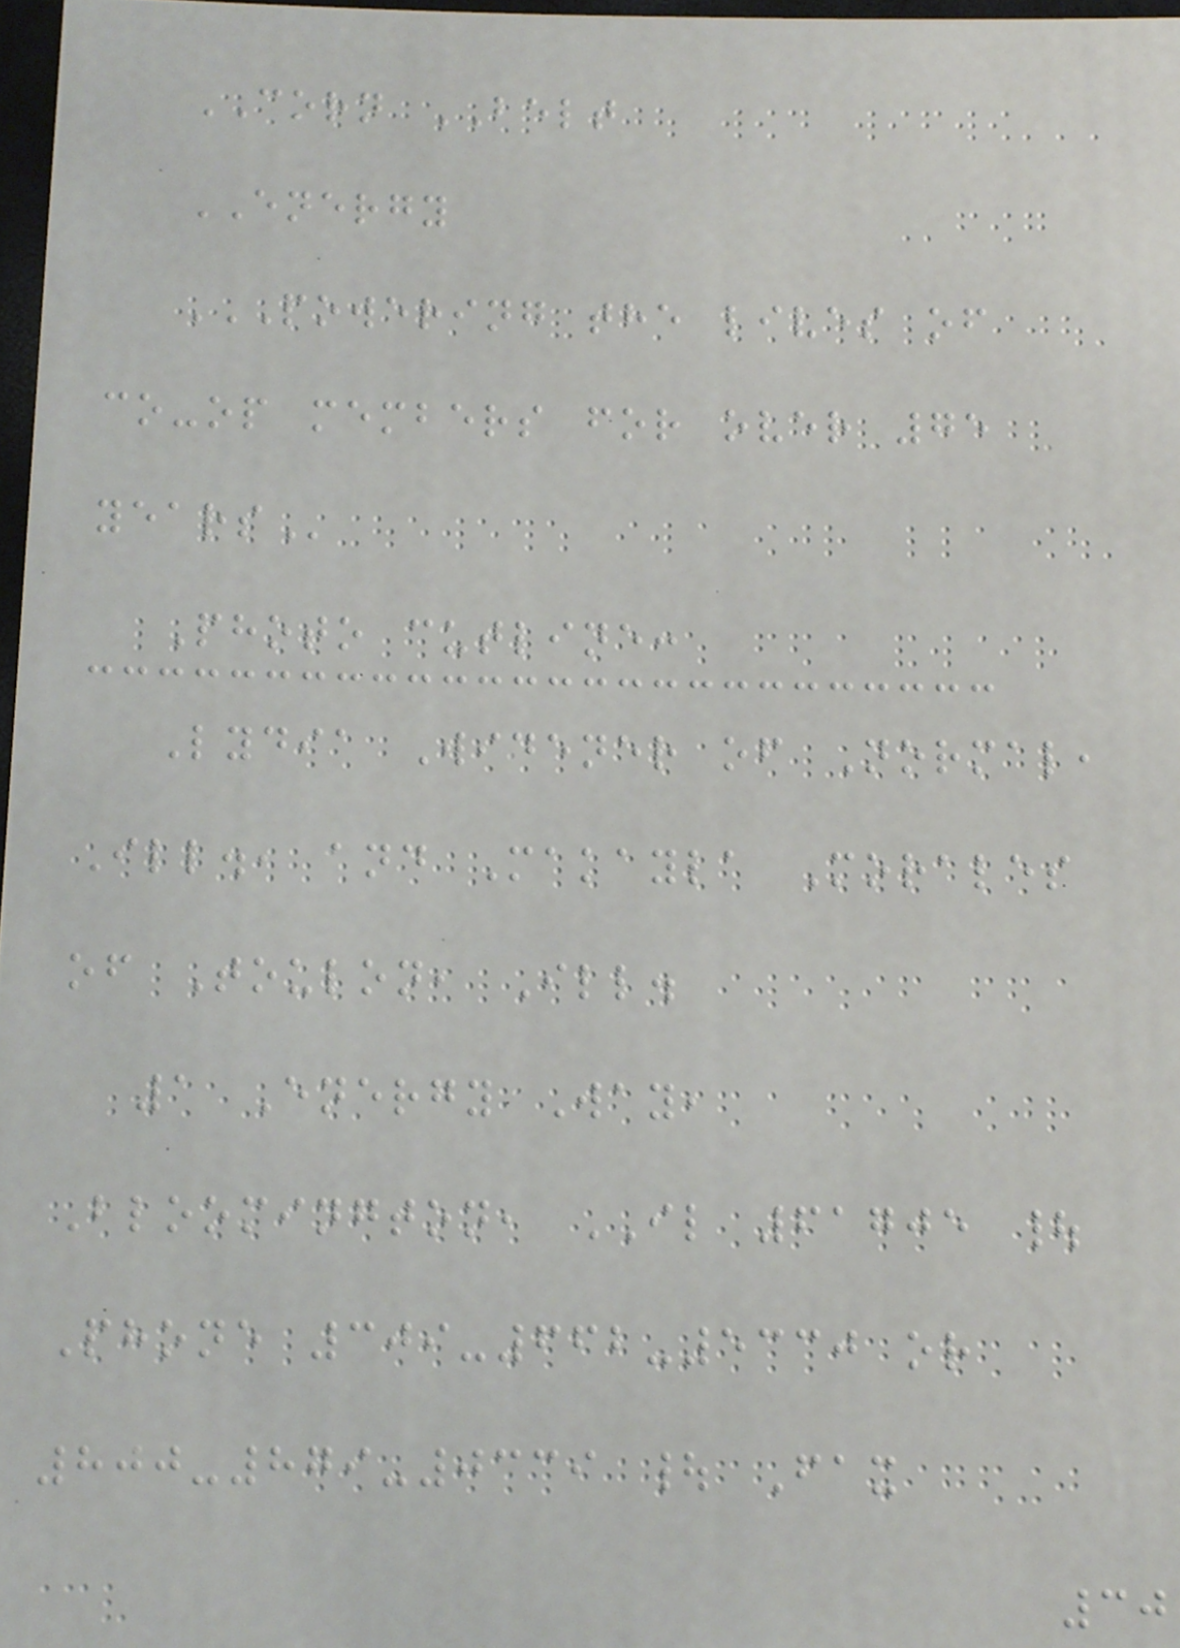CORN BELT
ENERGY
POWERING THE LIVES OF
CO-OP MEMBERS FOR OVER 75
YEARS
Photo cutline:
Lydia Widener of Normal,
Ill., and Makayla Morales
of Toulon, Ill.
1 Energy Way,
Bloomington, IL 61705 |
Phone 309-662-5330 or
800-879-0339 | Fax
30
